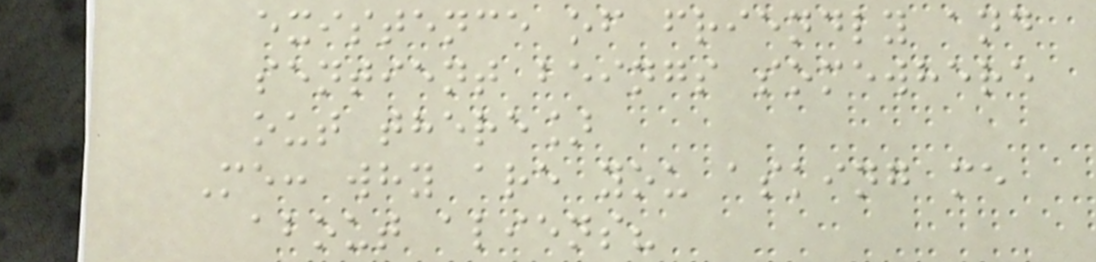existence of friendly and
sentient beings somewhere
out there]
Me: why are you asking me
about aliens?
